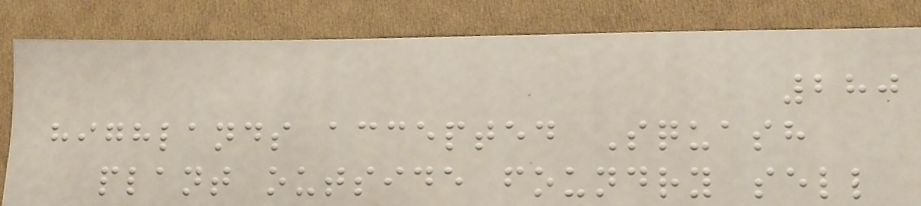280
highlands accepted Squash
plant outside foundry sell
